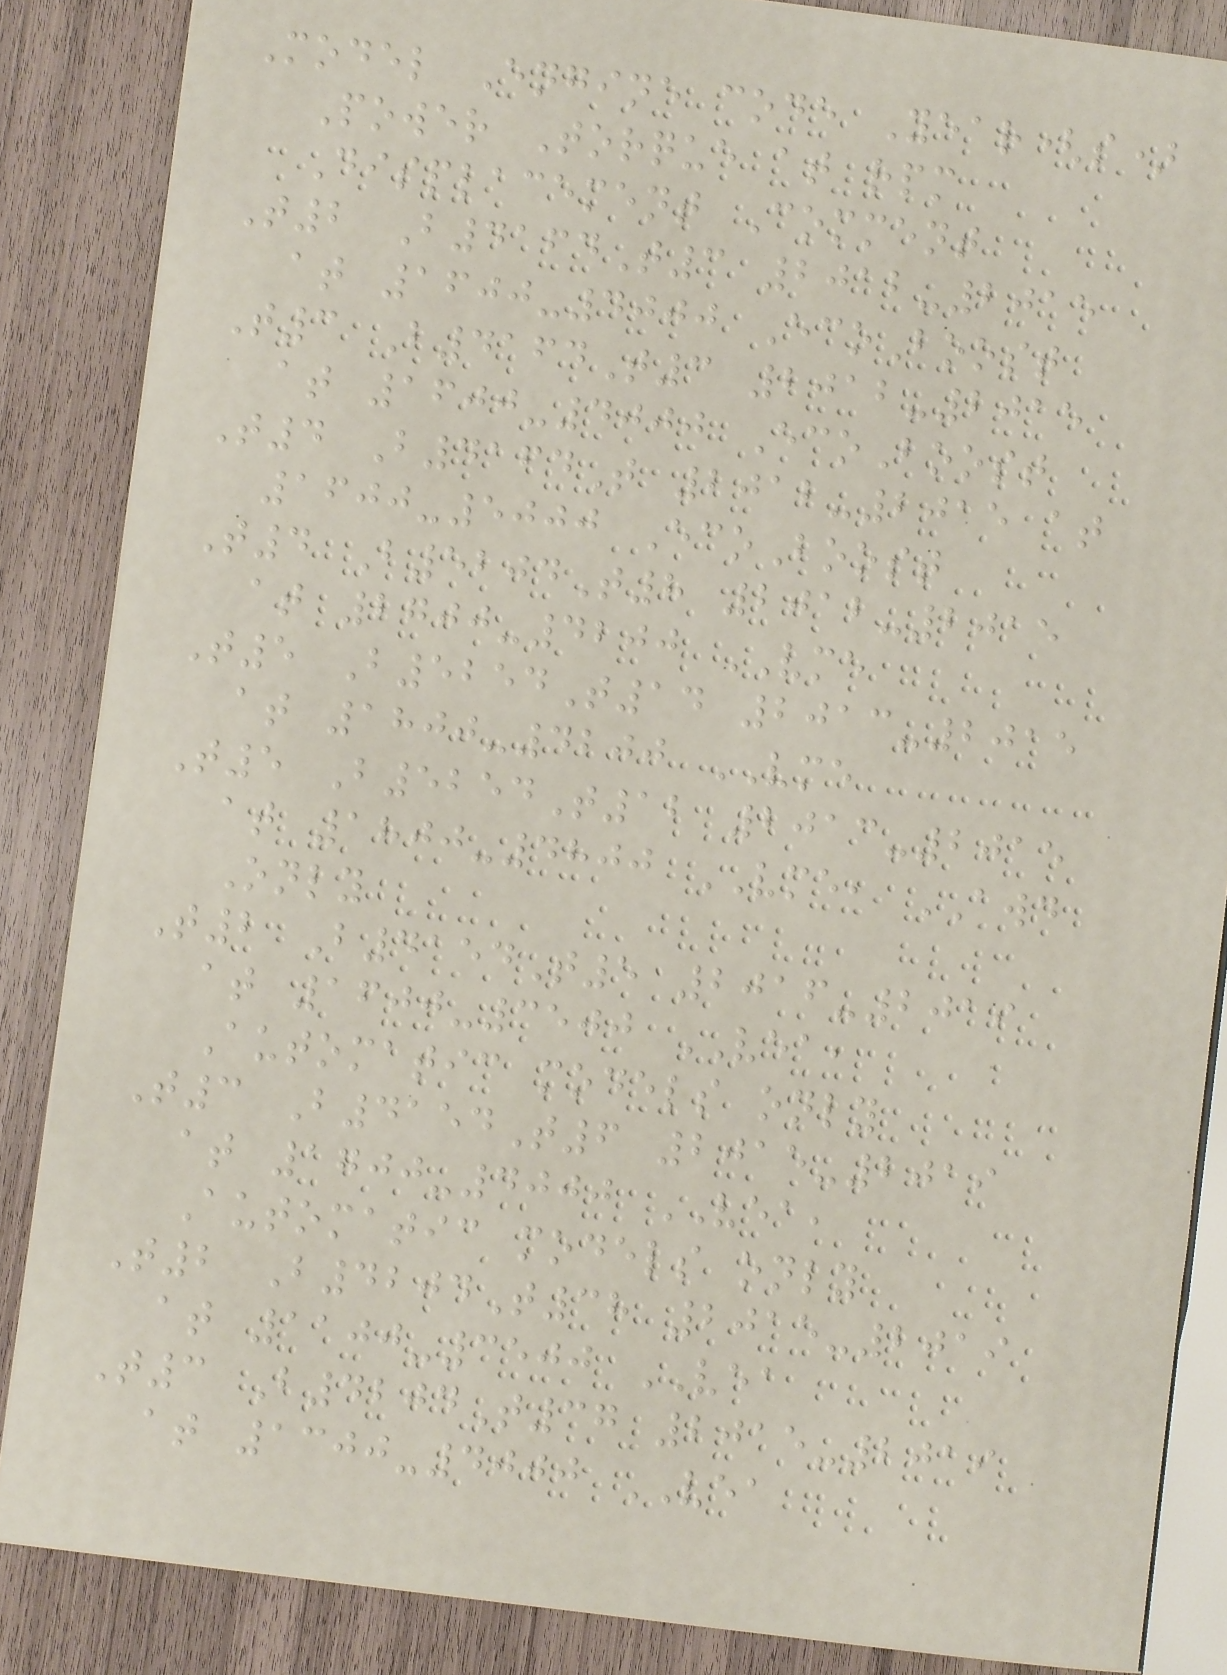Model Engine code Year(s)
Power Torque at rpm
Displacement Comment
T2 B4164T3 2012-2015
at 1600-4000 EcoBoost
T3 B4164T3 2012-2015
at 1600-4000 EcoBoost
T4 B4164T 2012-2015 at
1600-5000 EcoBoost
T4 B5204T8 2012-2015
at 2700-4200 VME
T5 B5254T14 2013-2015
at 1800-4200 VME
T5 B5254T12 2013-2015
at 1800-4800 VME, AWD
Only
T2 B4154T5 2016-2019
at 1600-3500 VEA,
Automatic models only
T3 B4154T6 2015-2019
at 1700-4000 VEA,
Automatic models only
T2 B4204T38 2015-2019
at 1100-3500 VEA
T3 B4204T37 2015-2019
at 1300-4000 VEA
